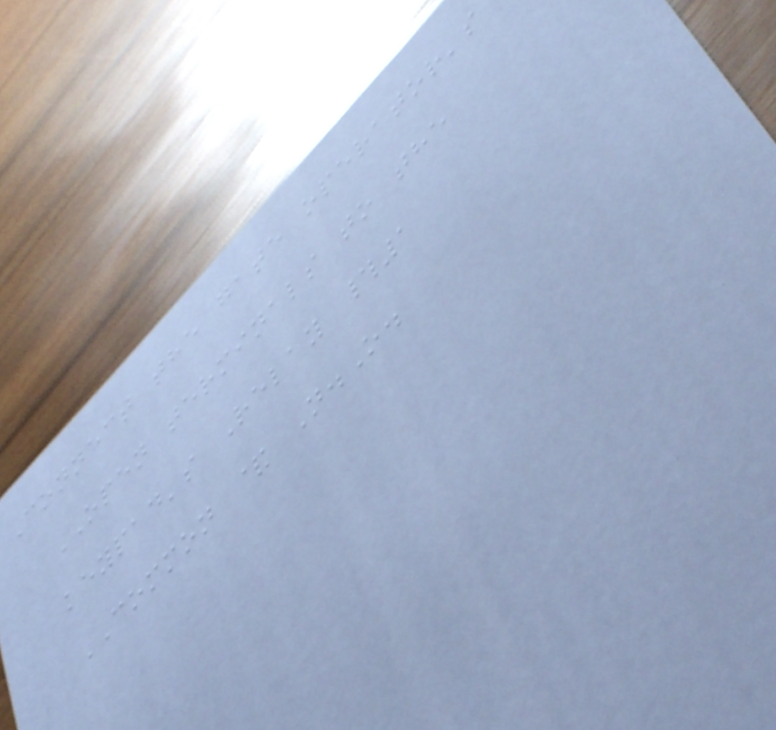Connect the gate operator's
OPEN terminals to the
keypad's Relay #1
COMMON & N.O.
